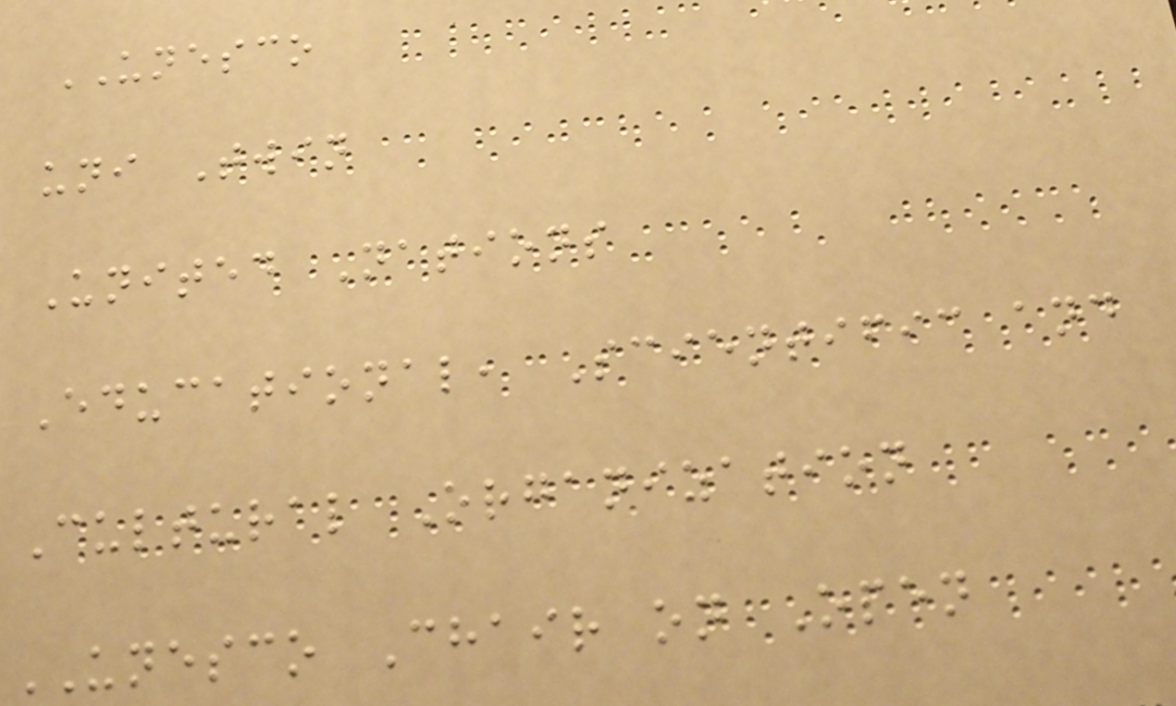UNESCO
uni Twin
United Nations
Educational, Scientific and
Cultural Organization
UNESCO Chair on Open
